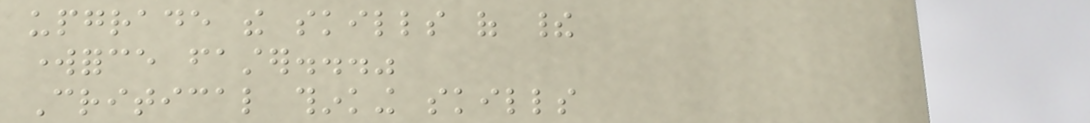upgrade the skills of their
workforce faster..."
Critical thinking skills
